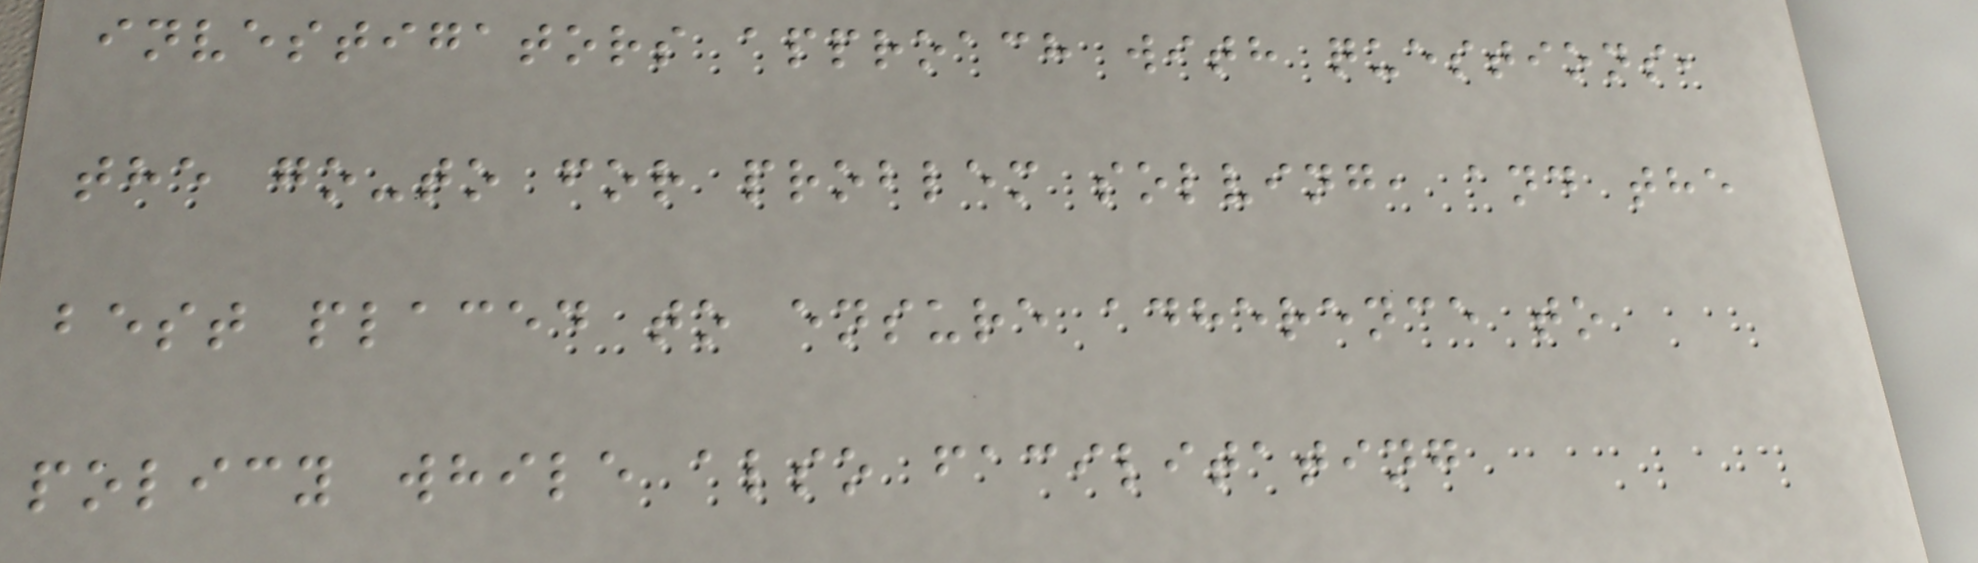investigators approach with questions,
the go-to for problem solving, and the
best placed to ensure adherence to
policy while also facilitating
